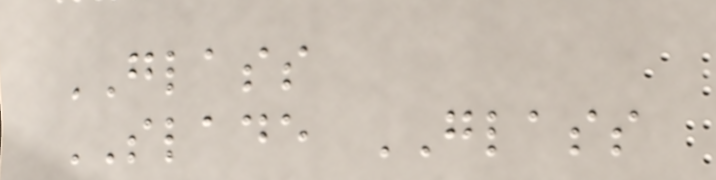GLASS
SLADE GLASS
